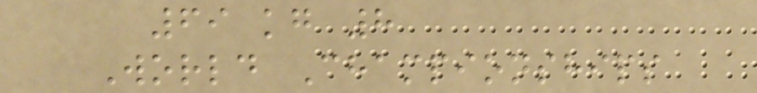69 kg 8
World Championships
